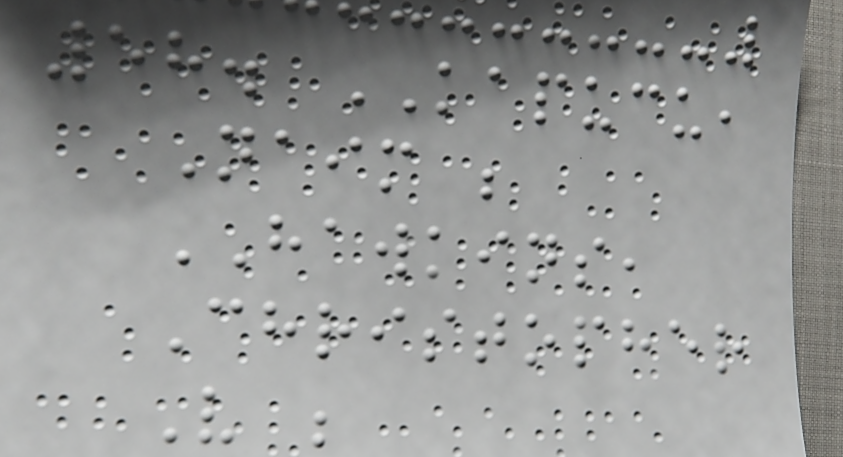58. KAPUCU,
Naim ;
HAWKINS,
Christopher
V ;
